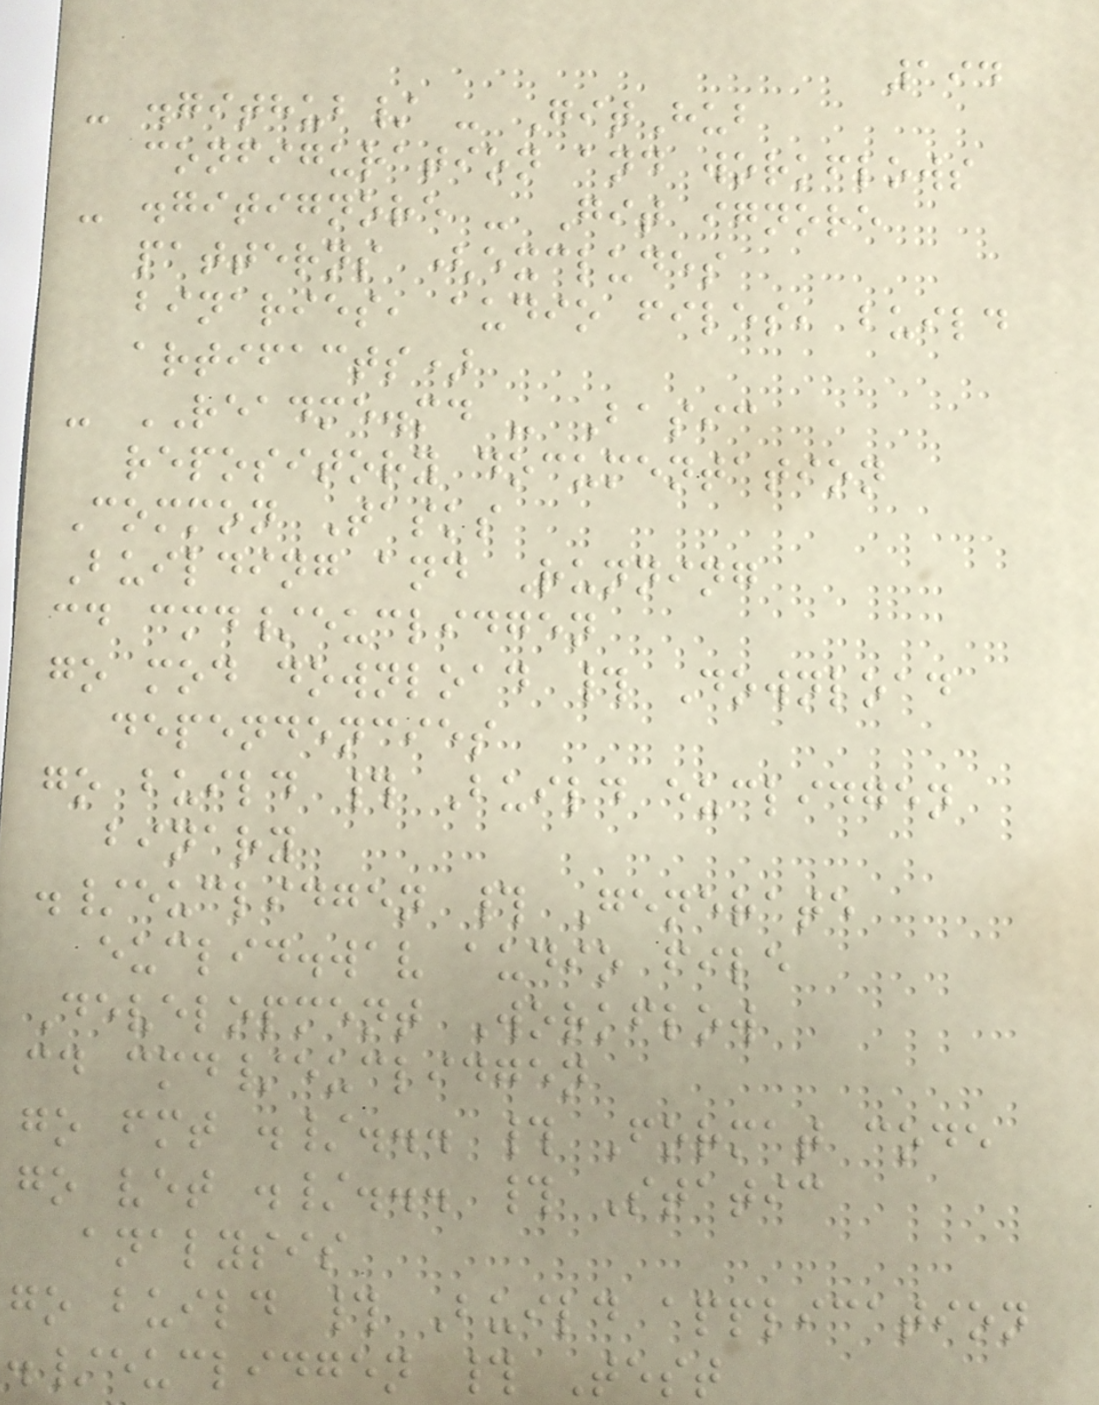194
- .github/ - GitHub
configuration and workflows
- .gitignore - Git ignore
patterns (excludes
binaries, audio files, build
artifacts)
- README.md - Basic
repository documentation
Common Tasks
Building and Running
cd cmd/euclidgen
go mod download # Download
dependencies
go build # Build euclidgen
binary
./euclidgen # Generate
euclid.wav audio file
Development Workflow
cd cmd/euclidgen
go fmt ./... # Format code
go vet ./... # Static
analysis
go build # Build application
./euclidgen # Test
